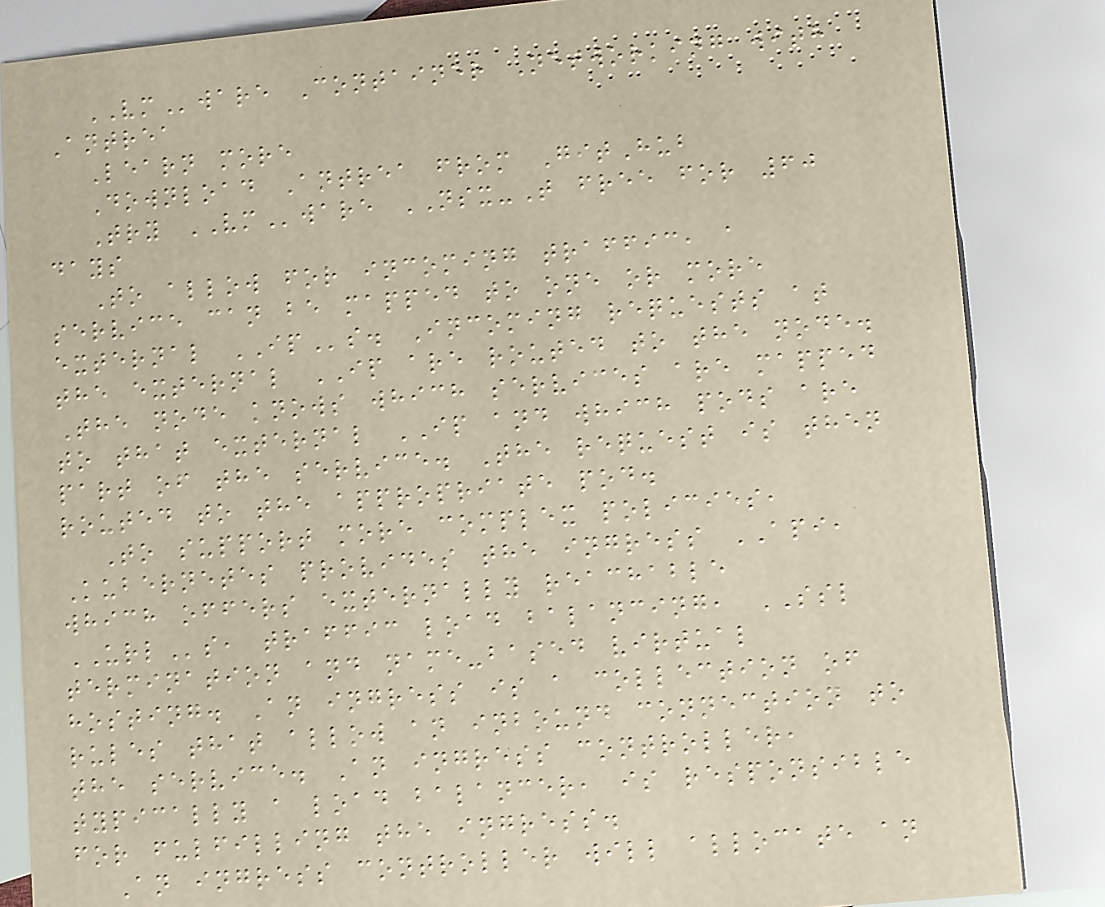VMware Container Networking with
Antrea
Learn more
Download Antrea from GitHub
Try VMware NSX-T free for 60
days
To allow for incoming traffic, a
service can be mapped to one or more
external IPs. Incoming requests at
the external IP are routed to the node.
The node knows which services are mapped
to that external IP and which pods are
part of the service. The request is then
routed to the appropriate pod.
To support more complex policies,
Kubernetes provides the ingress API,
which offers externally reachable
URLs, traffic load balancing, SSL
termination and name-based virtual
hosting. An ingress is a collection of
rules that allow an inbound connection to
the service. An ingress controller,
typically a load balancer, is responsible
for fulfilling the ingress.
An ingress controller will allocate an
